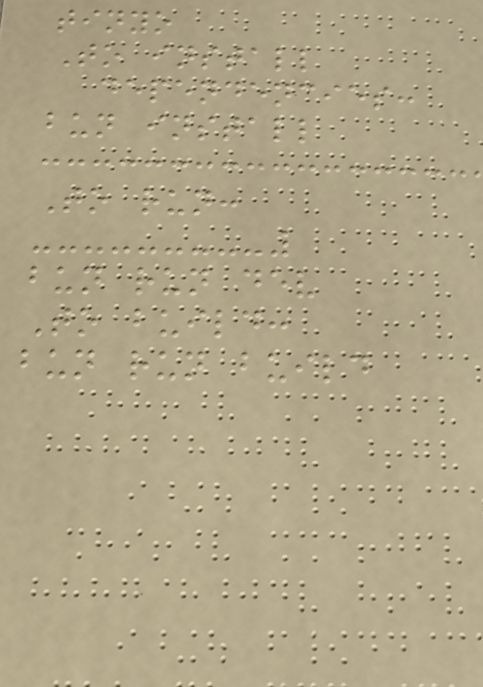tinyo
To install
dependencies:
bun install
To run:
bun run dev
To build:
bun run build
